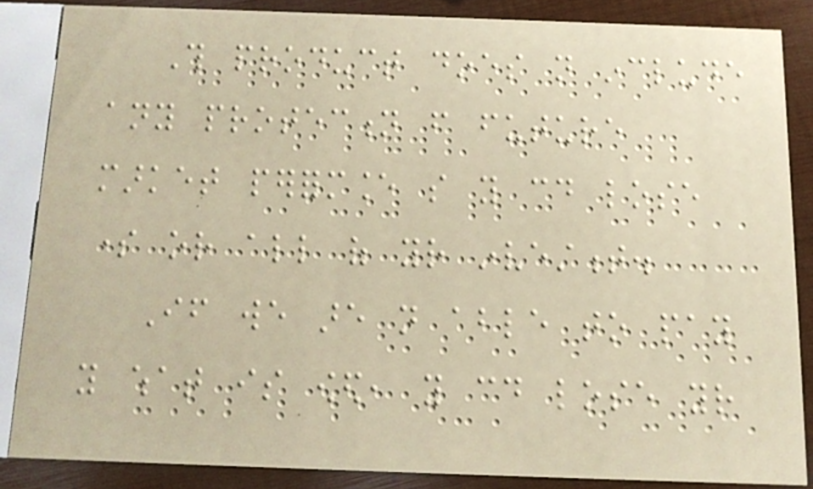This product does not include
any protection from future
market performance so you could lose
some or all of your investment.
If we are not able to pay
you what is owed, you could lose your
